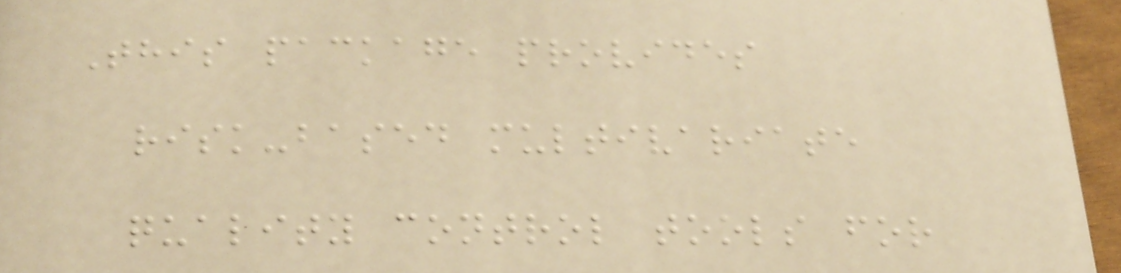This package provides
risk-based multivariate
quality control tools for
